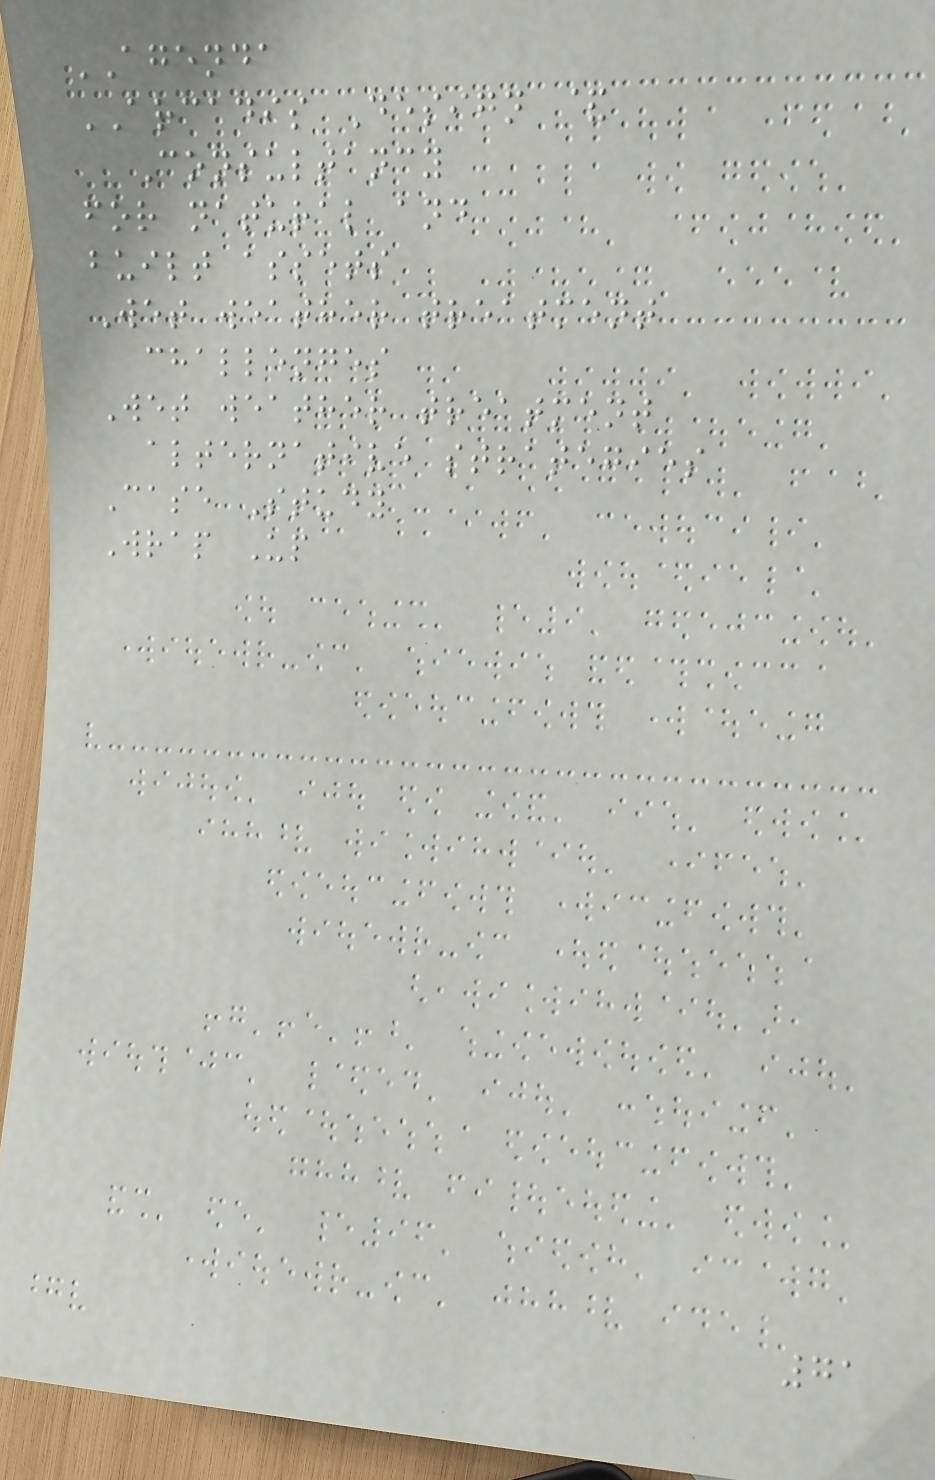AGENDA
ARCADIS Design &
Consultancy
for natural and
built assets
Wet weather treatment
challenges
Wet weather treatment
alternative strategies
Case Study
Wrap Up
71
